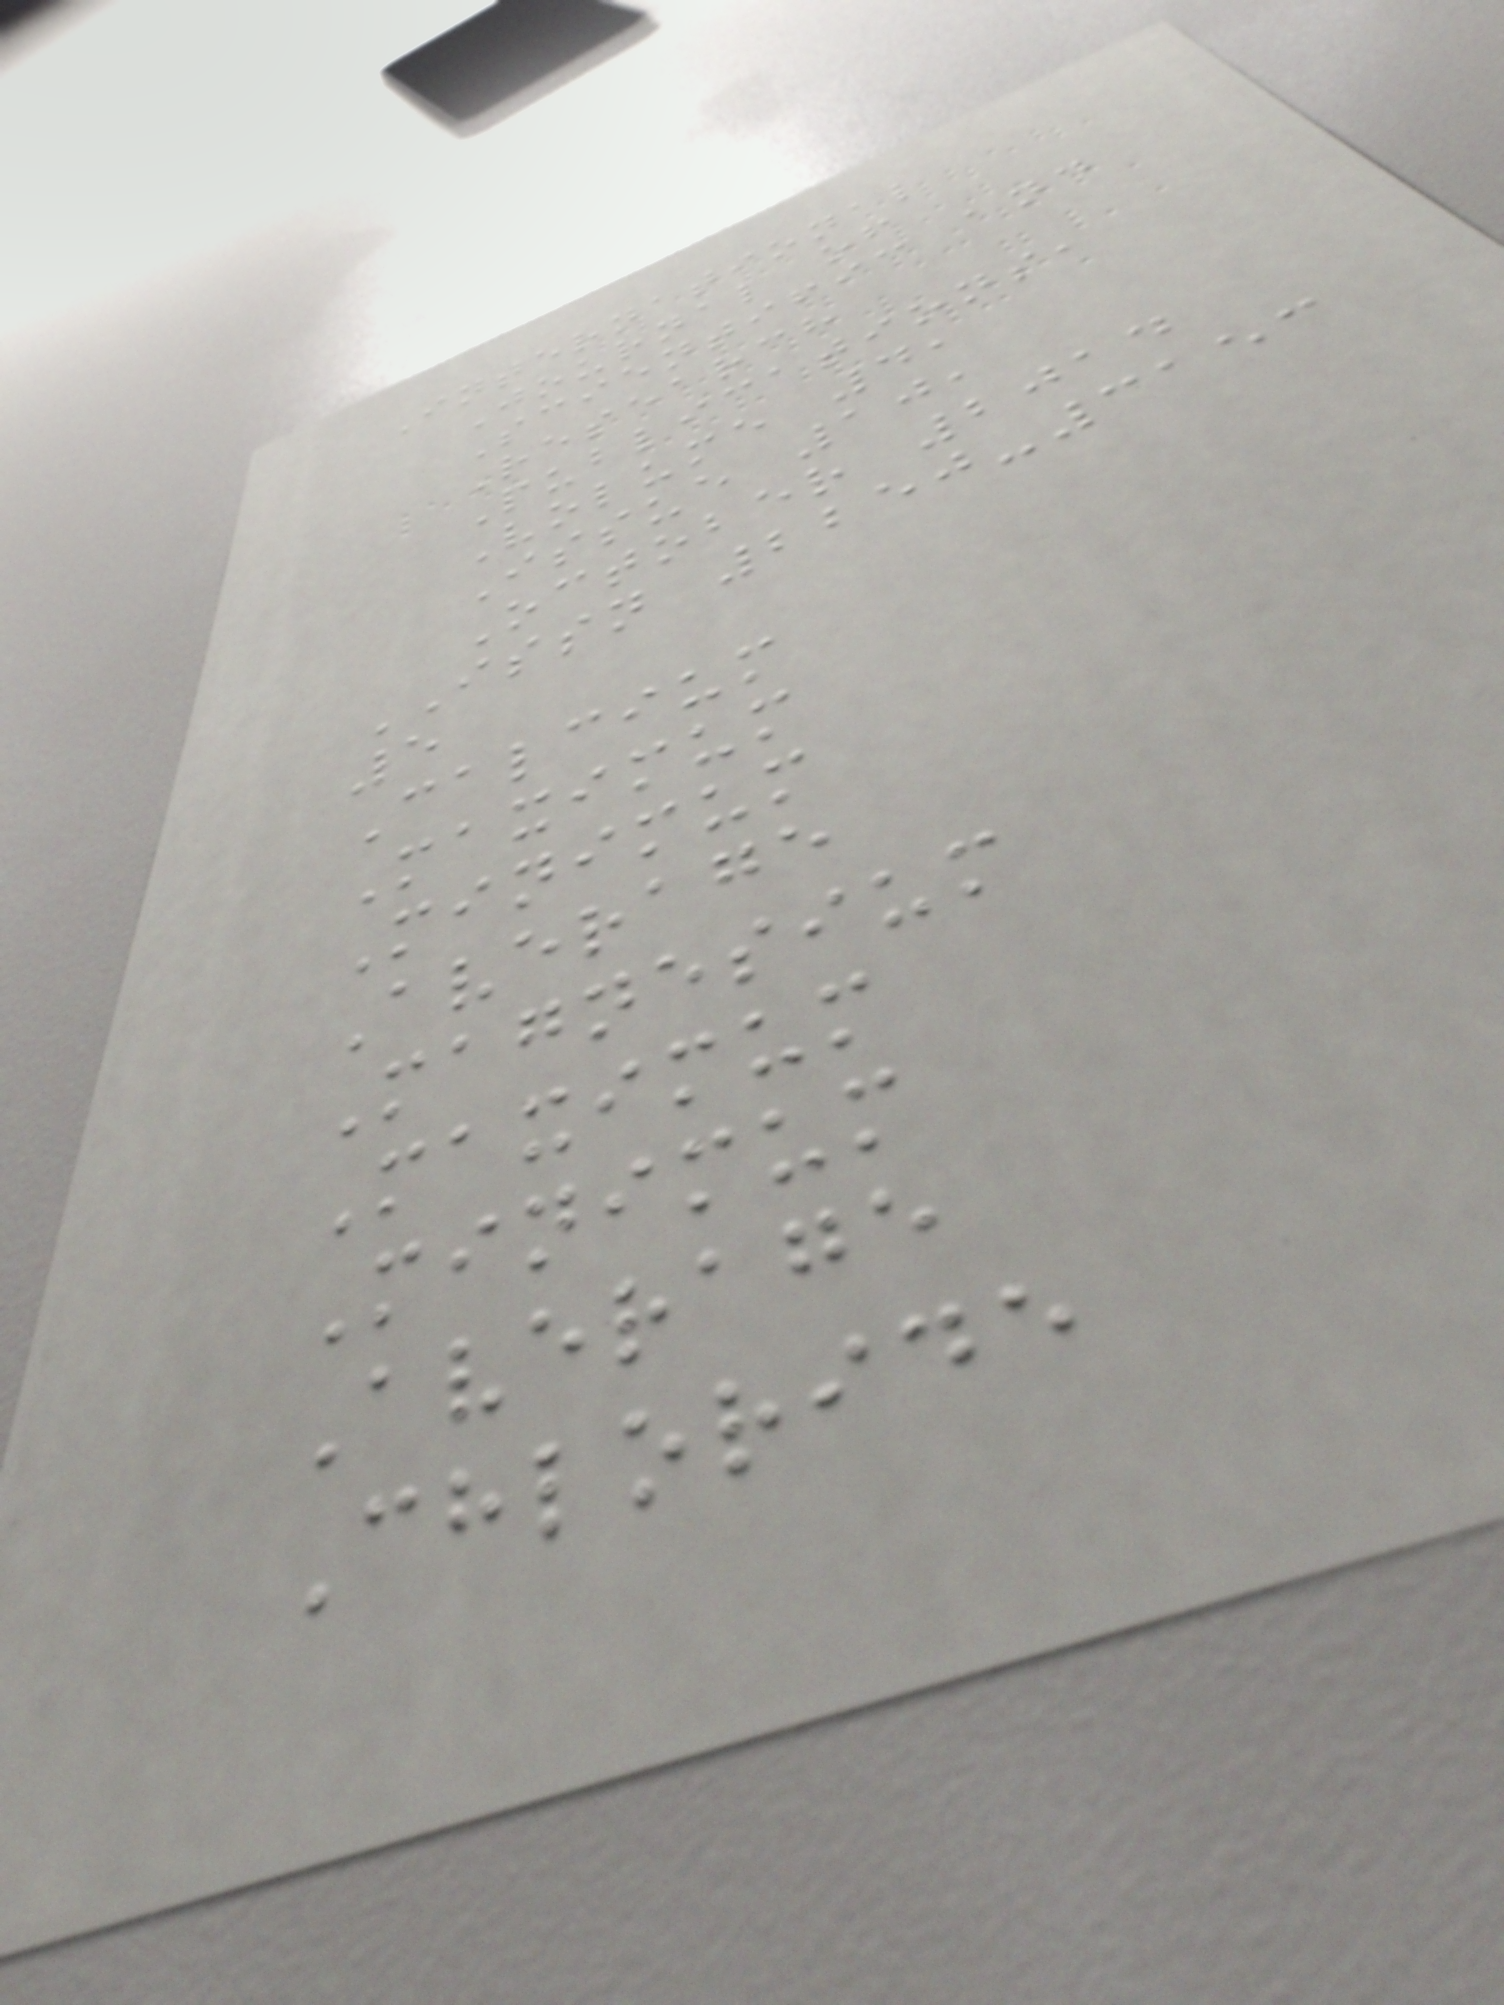International
Journal of
Scientific and
Research
Publications,
Volume 4,
Issue 10,
October 2014
ISSN 2250-3153
5
Calcium
Maximum
Minimum
Average
Magnesium
Maximum
Minimum
Average
Chloride
